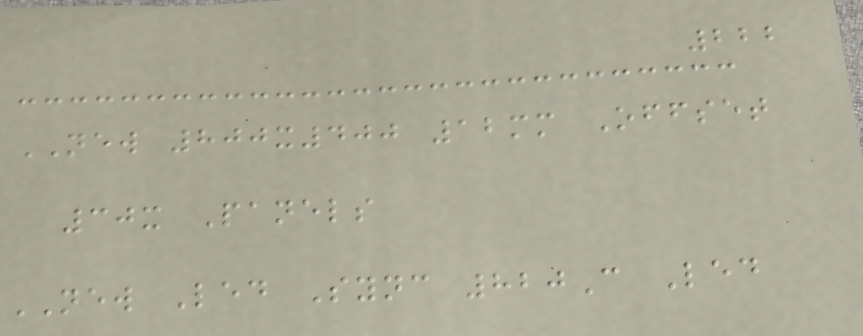222
NEW 800x400 12mm Offset
30x Panels
NEW Led Sync 820C Led
